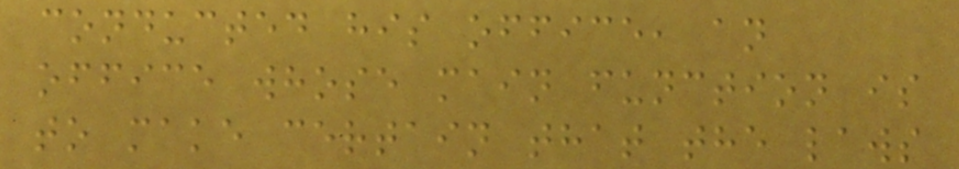conducted his office, an
office whose main function is
to make certain that the laws
